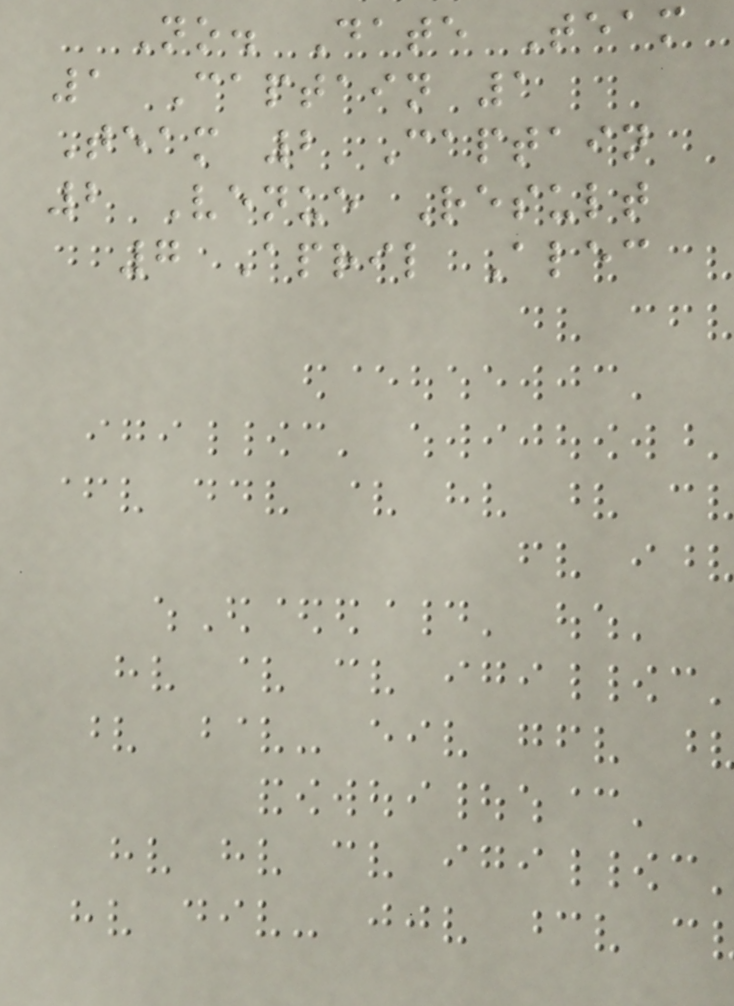No. Date Team
1 Captain 1
Team 2 Captain
2 Venue Result
7 April Alec
